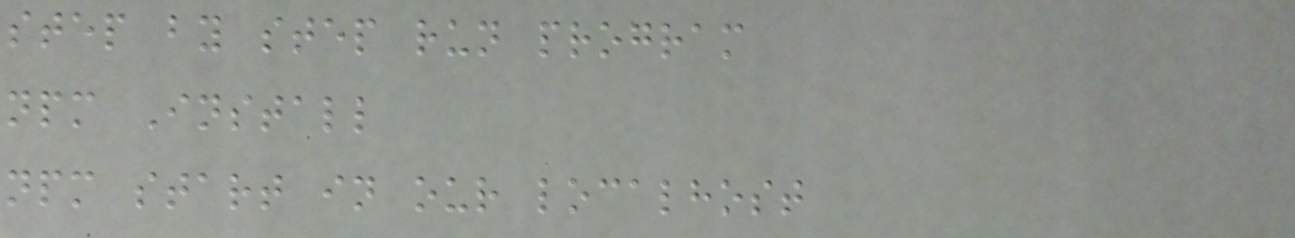step by step run program
npm Install
npm start in our localhost
